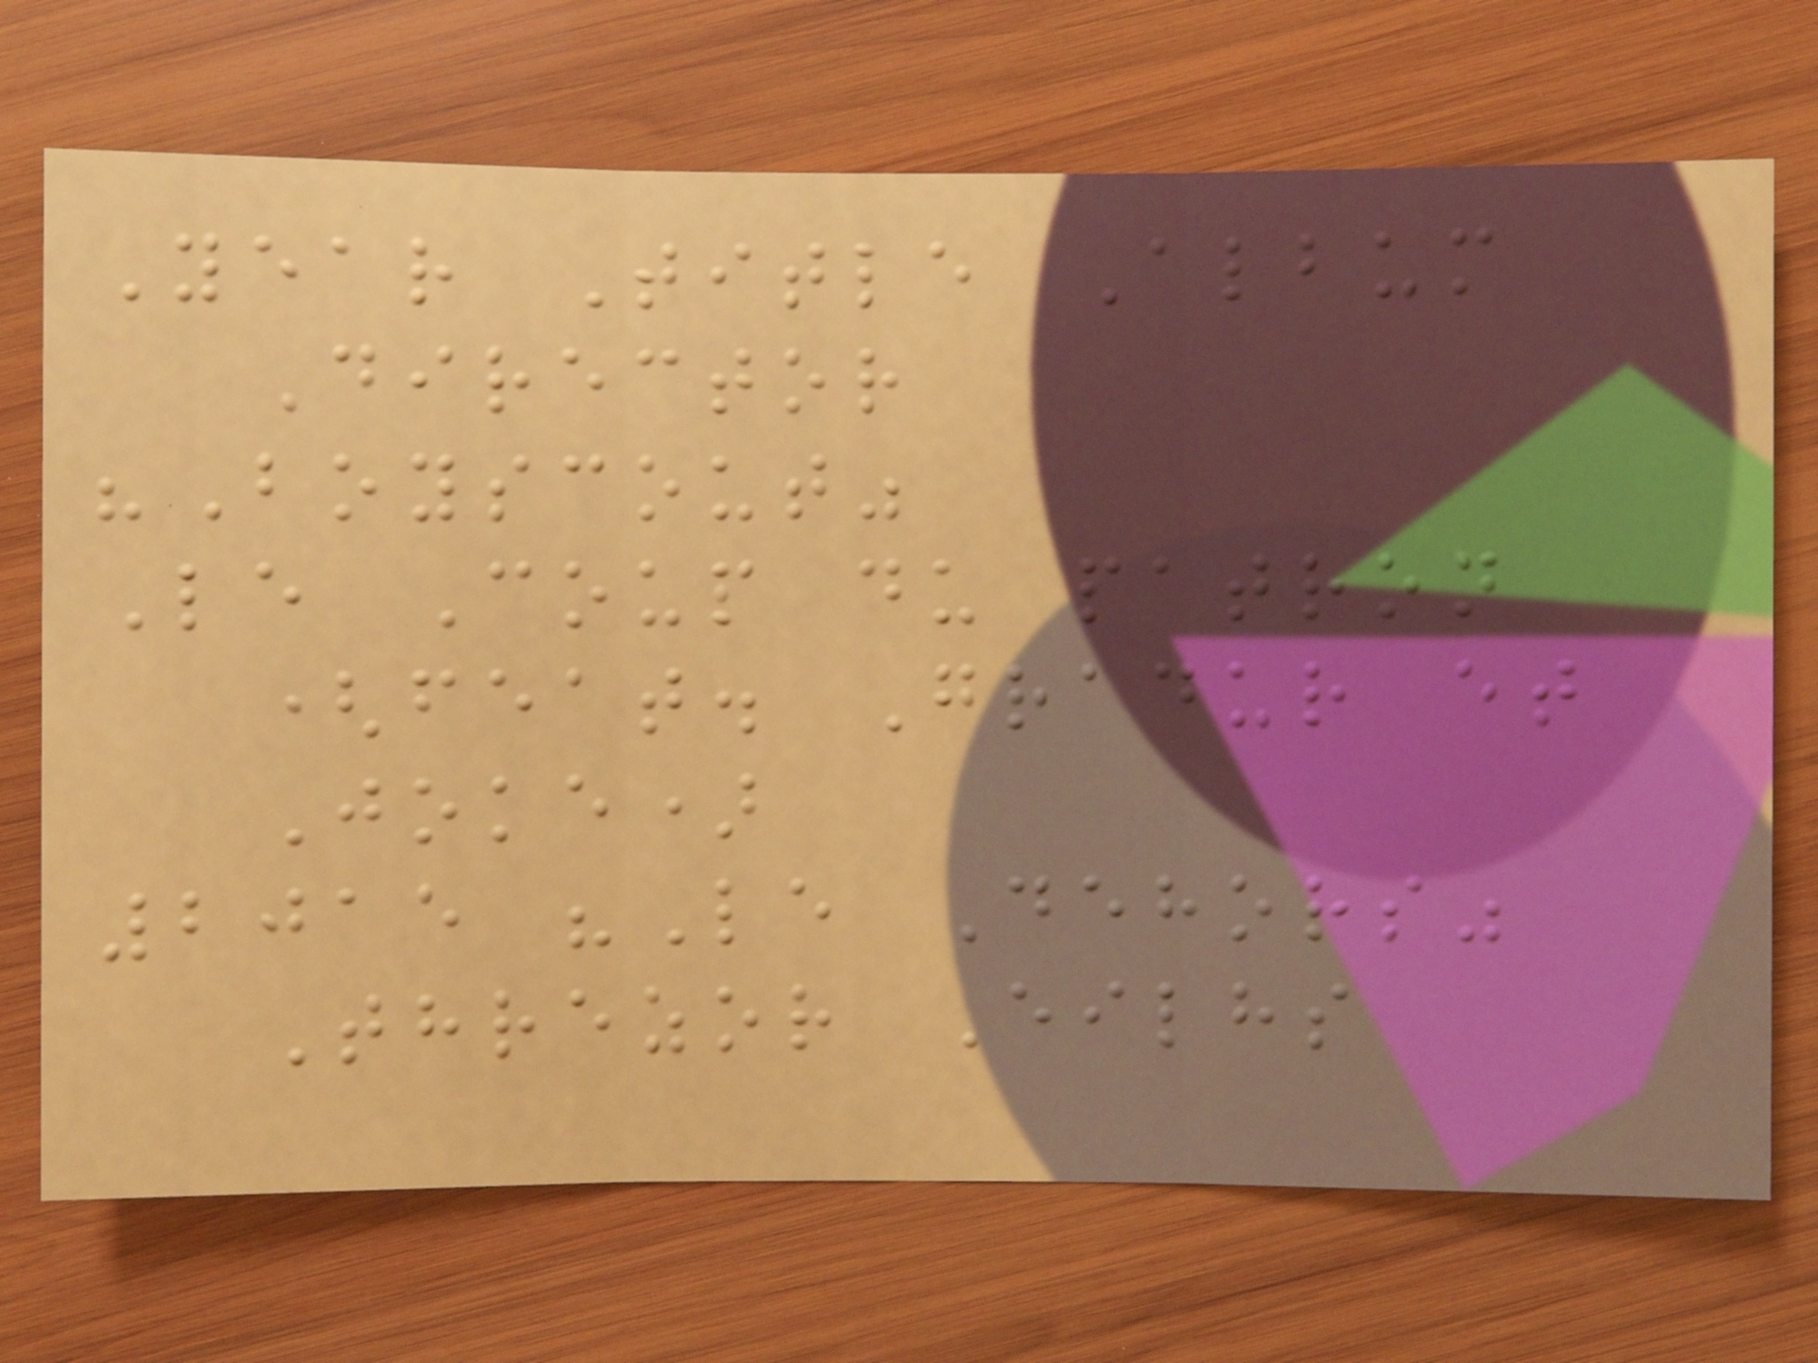Year Title Album
Director
"Boyscout"
Le Coup du patron
(feat. Gradur et
Joke)
2015 "Le Dehors"
Threzor Eilhs
